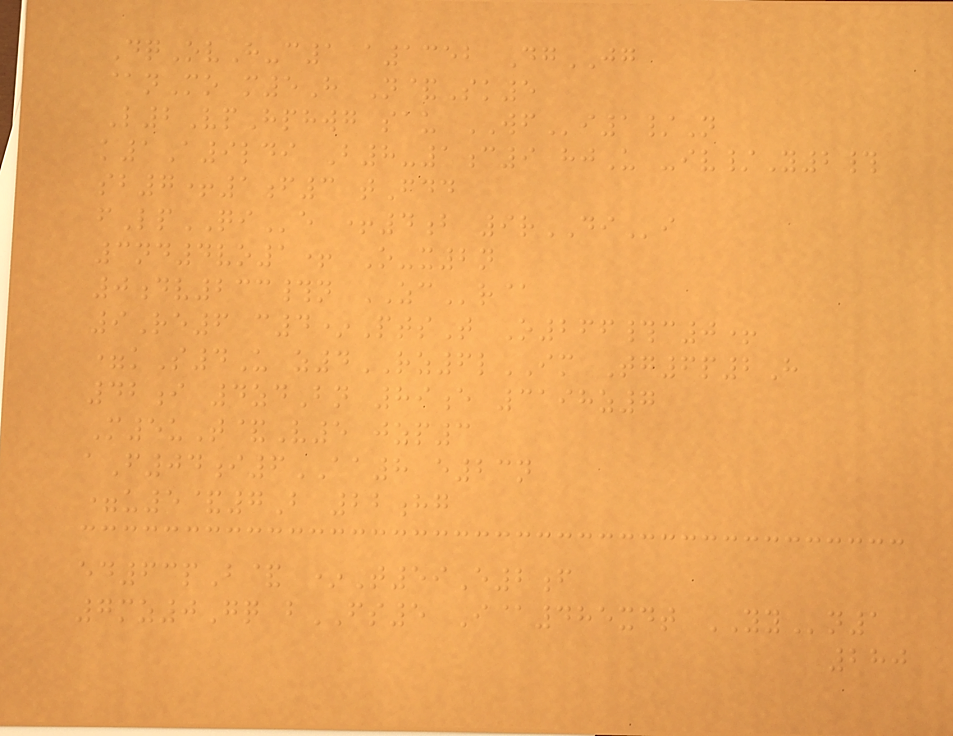DqOvH-c1 a1352 DgJG
@nMo m5H N&Sk5
L2VpHphwg sau WFi1/N
k1A9ldi B8-1c9 hjU -iv/Y2#
sb7+1f3 tFdd
fLpQIe +4b 9rDIi
3nd4vo1+ O-x2n
0dv233#n ZCr@
9Re6 c4*PtsT O266#c0+
=kS4U z4RZ6lIM Tg6p2H
42i 4zdBn 89e 3198z7
M5uT&V5 jzp3
aF04i6AA8 e23n
=u5&7B 22hg
ed63pB& *T59E2f
7mz0Gq bFS5 I@485xdt YYn1
280
